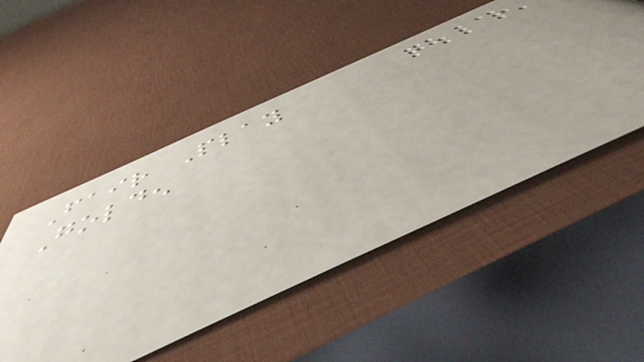Fair Play
Golden
